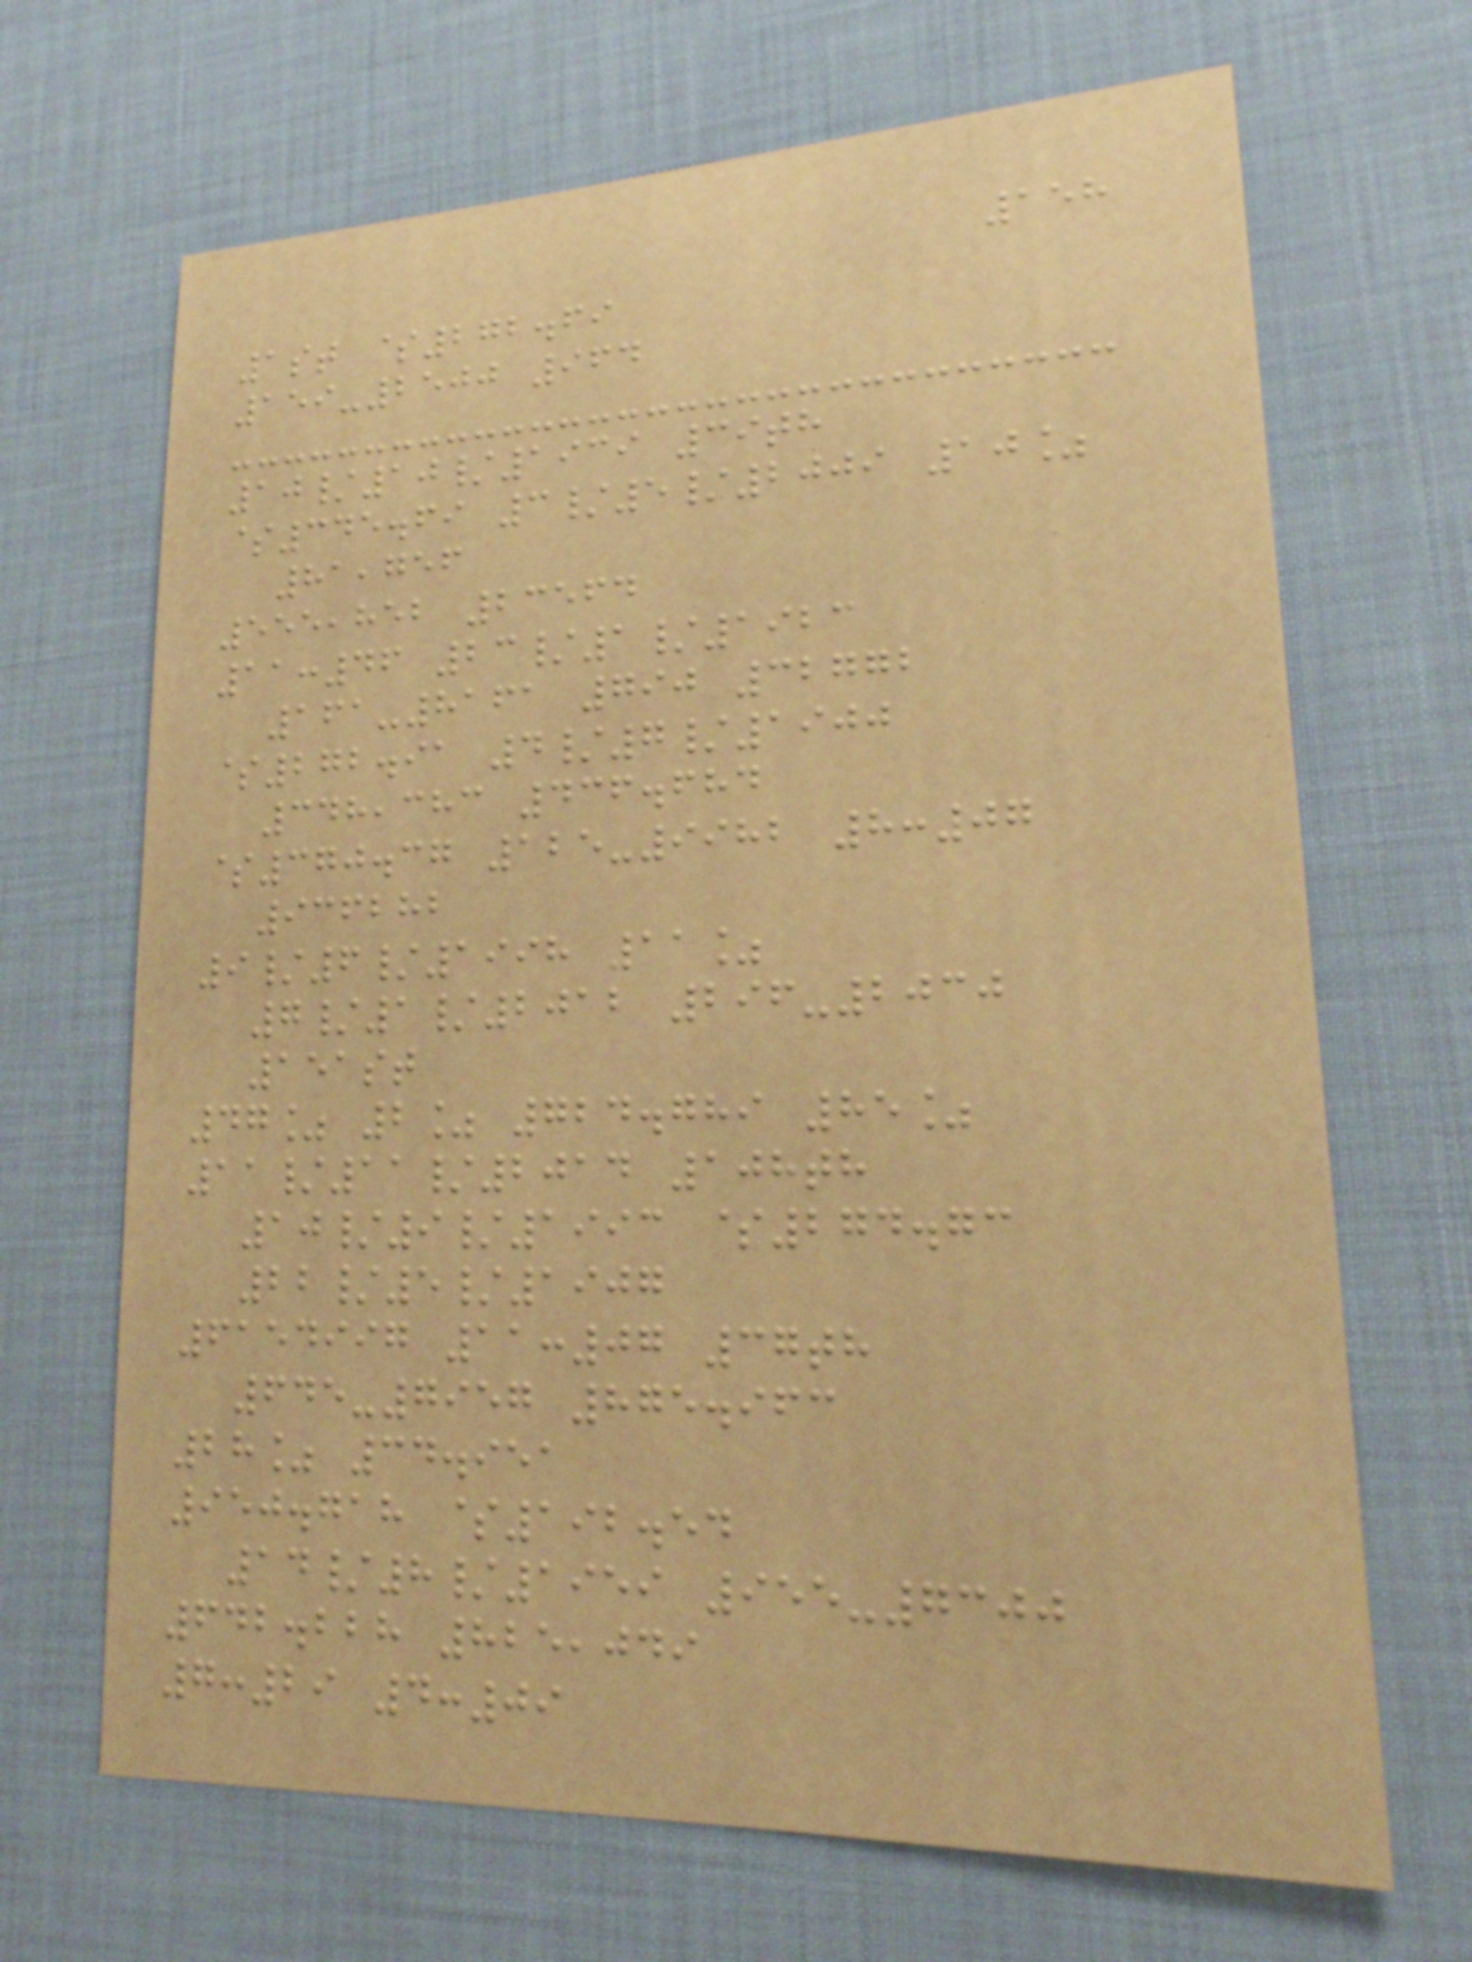158
1st $272.69
159-2500 964
10/10/1939 39th
$345.69 3/5/2009 10%
81,756
555,852 23564
11:46 23/1/1923
161-8161 790 32772
$272.91 4/7/1900
348,383 436.684
$370.37 125-9982 8:07
936282
9/6/1998 11%
7/1/2012 296-2030
151st
47% 2% 724.789 85%
11/11/2014 108th
10/9/1993 $274.73
22/5/1907
6154997 11:07 37th
645-7957 875.963
28% 34.951
950.718 $192.54
14/8/1959 955-7300
642.228 825,049
7:29 4:09
